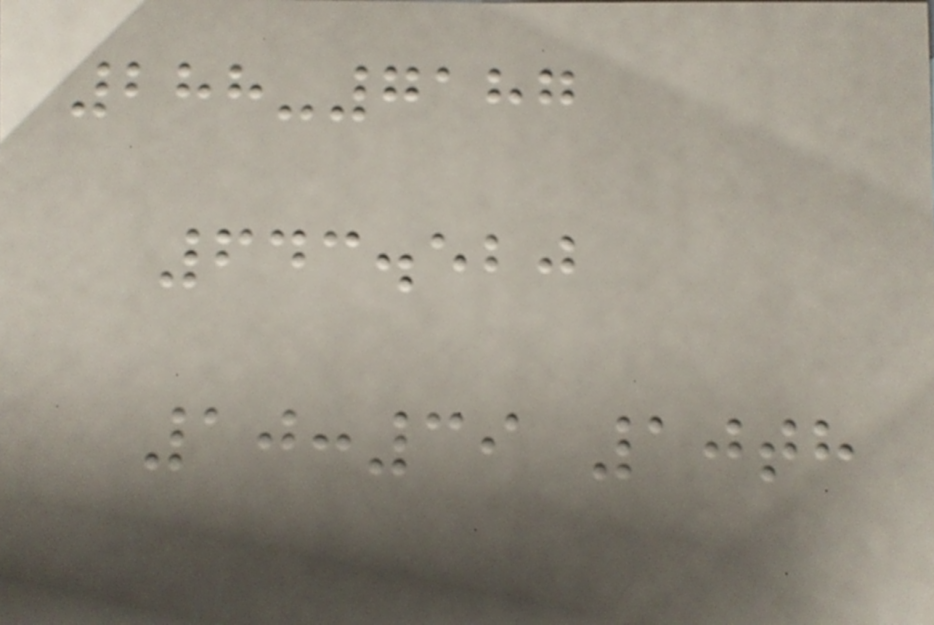288-7187
643.520
10:39 10th
